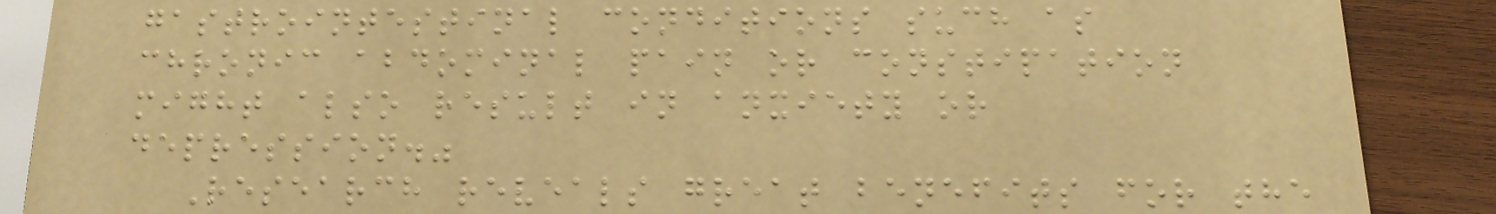gastrointestinal conditions such as
chronic abdominal pain or constipation
might also result in anxiety or
depression."
Research reveals great benefits for the
